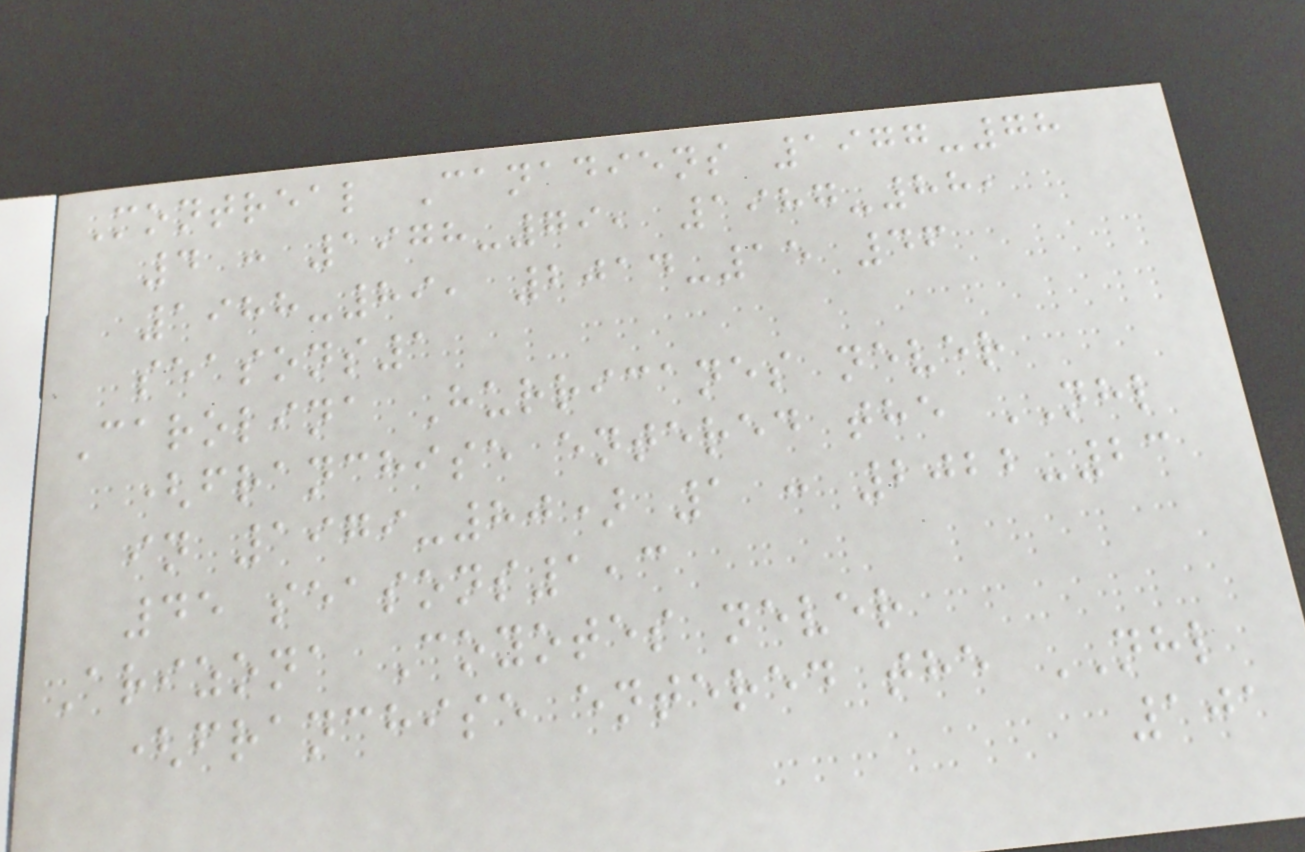Montreal Canadiens 1977-78
4 : 1978-79, 1987-88,
1988-89, 2014-15 46
seasons1
Carolina Hurricanes never
(franchise entered the NHL
in 1979-80) 1 : 2022-23
45 seasons1,3
Arizona Coyotes never
(franchise entered the NHL
101
